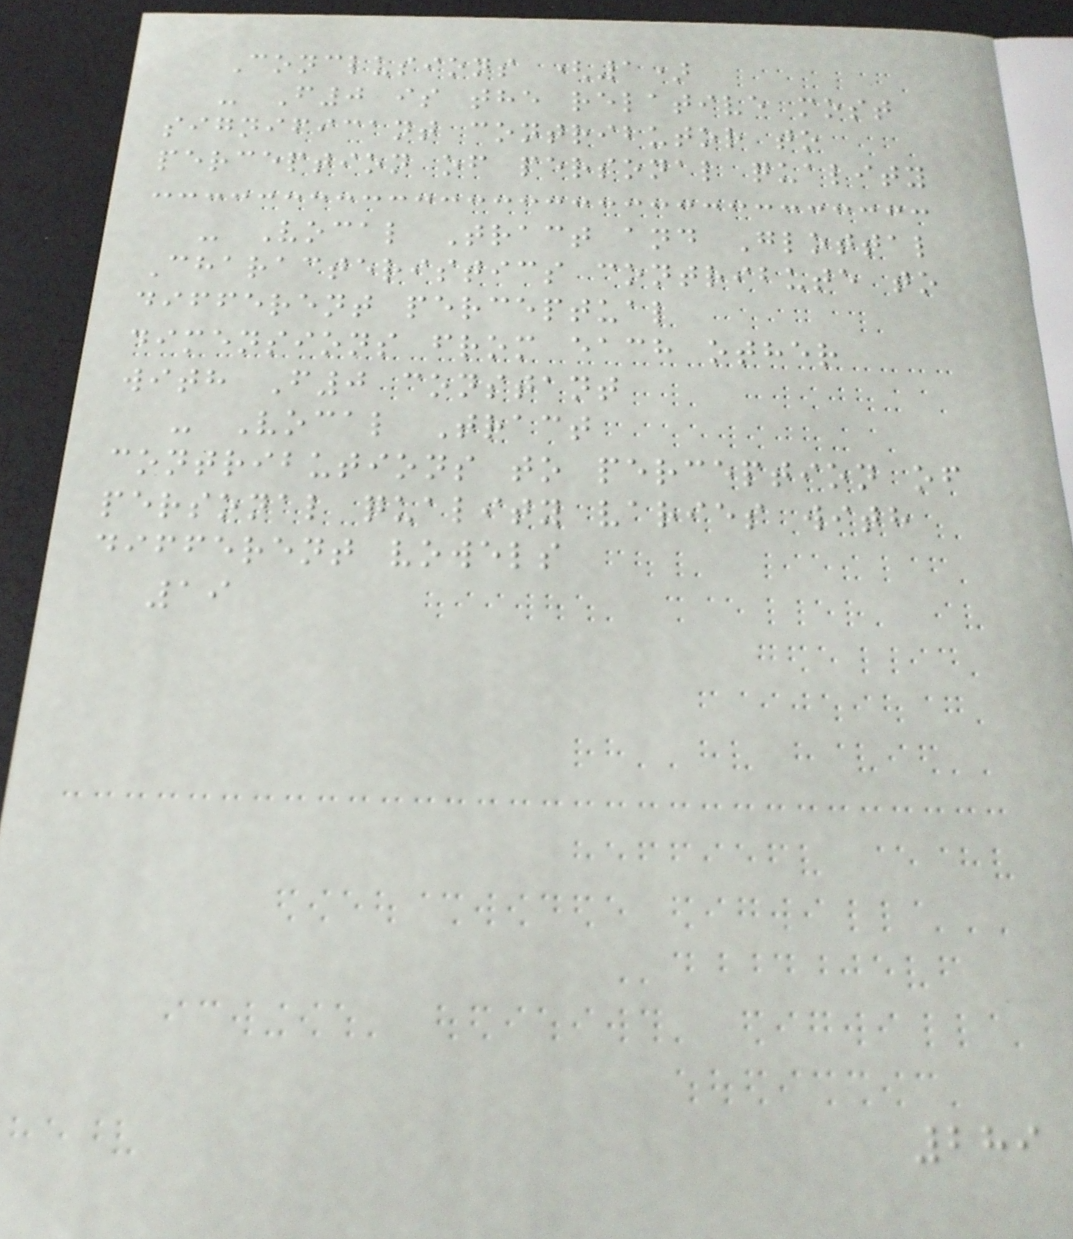Conclusions (1)
- F0 is the relative most
significant contributor to
perception of personal quality
- Vocal Tract and Glottal
Characteristics contribute to
different perceptual
dimensions from each other
with F0 constant
- Vocal Tract
contributions to perception of
personal quality varies with
different vowels
19
289
